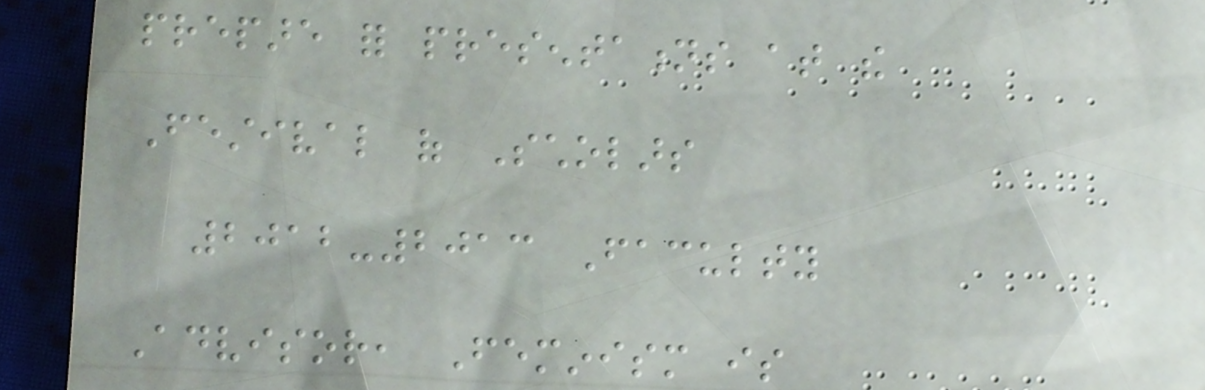prepare for presentations at the
Festival of Scholars
2012-2013 Faculty
Advisor, Feminism is
